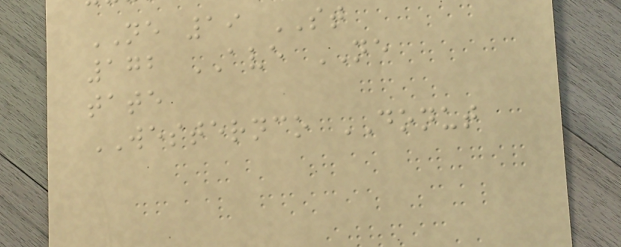NE 19 ST
172 AVE NE
tate
WESTERNCO DONUT
